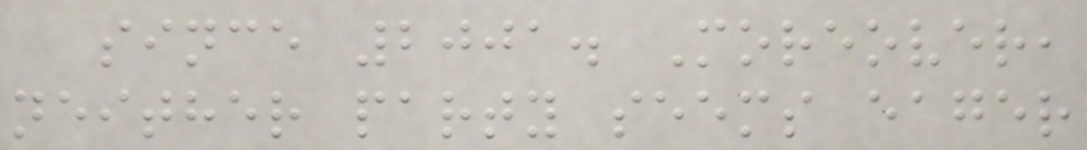since 2001. Moreover,
neither party seems eager
